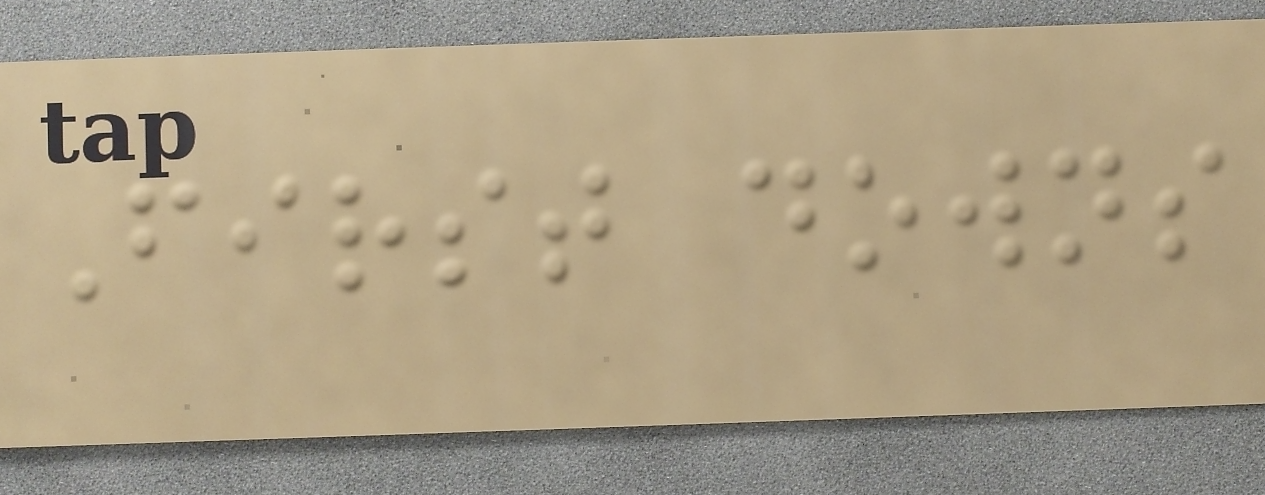First downs
